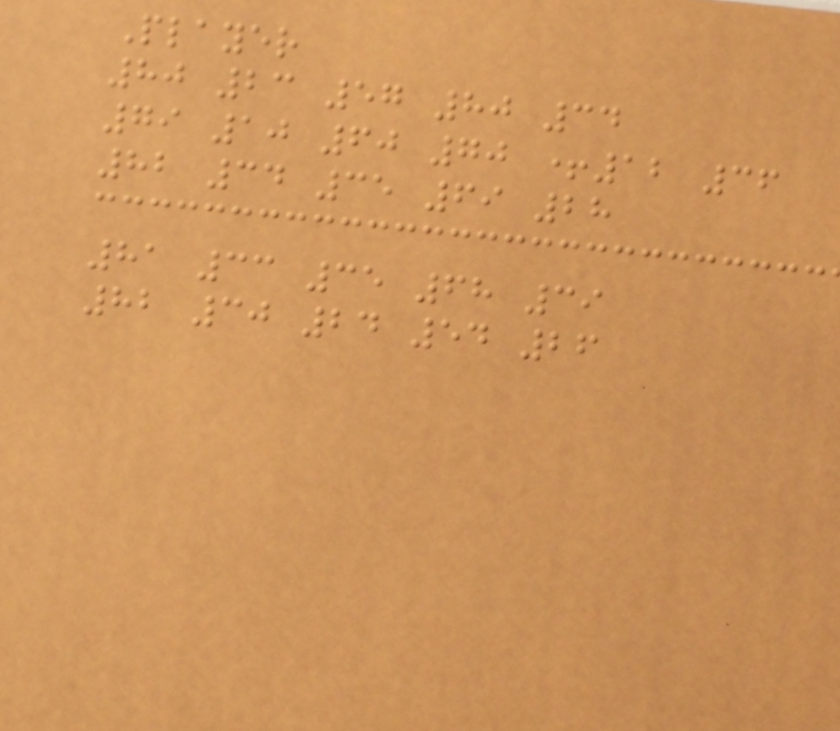Player
80 23 57 80 34
79 10 60 70 +12 36
82 34 35 69 28
81 33 35 68 39
82 30 24 54 26
